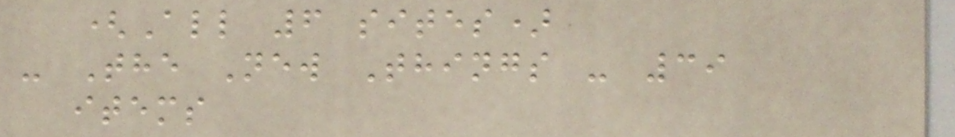(All 6 sites)
- The New Things - 39
items
